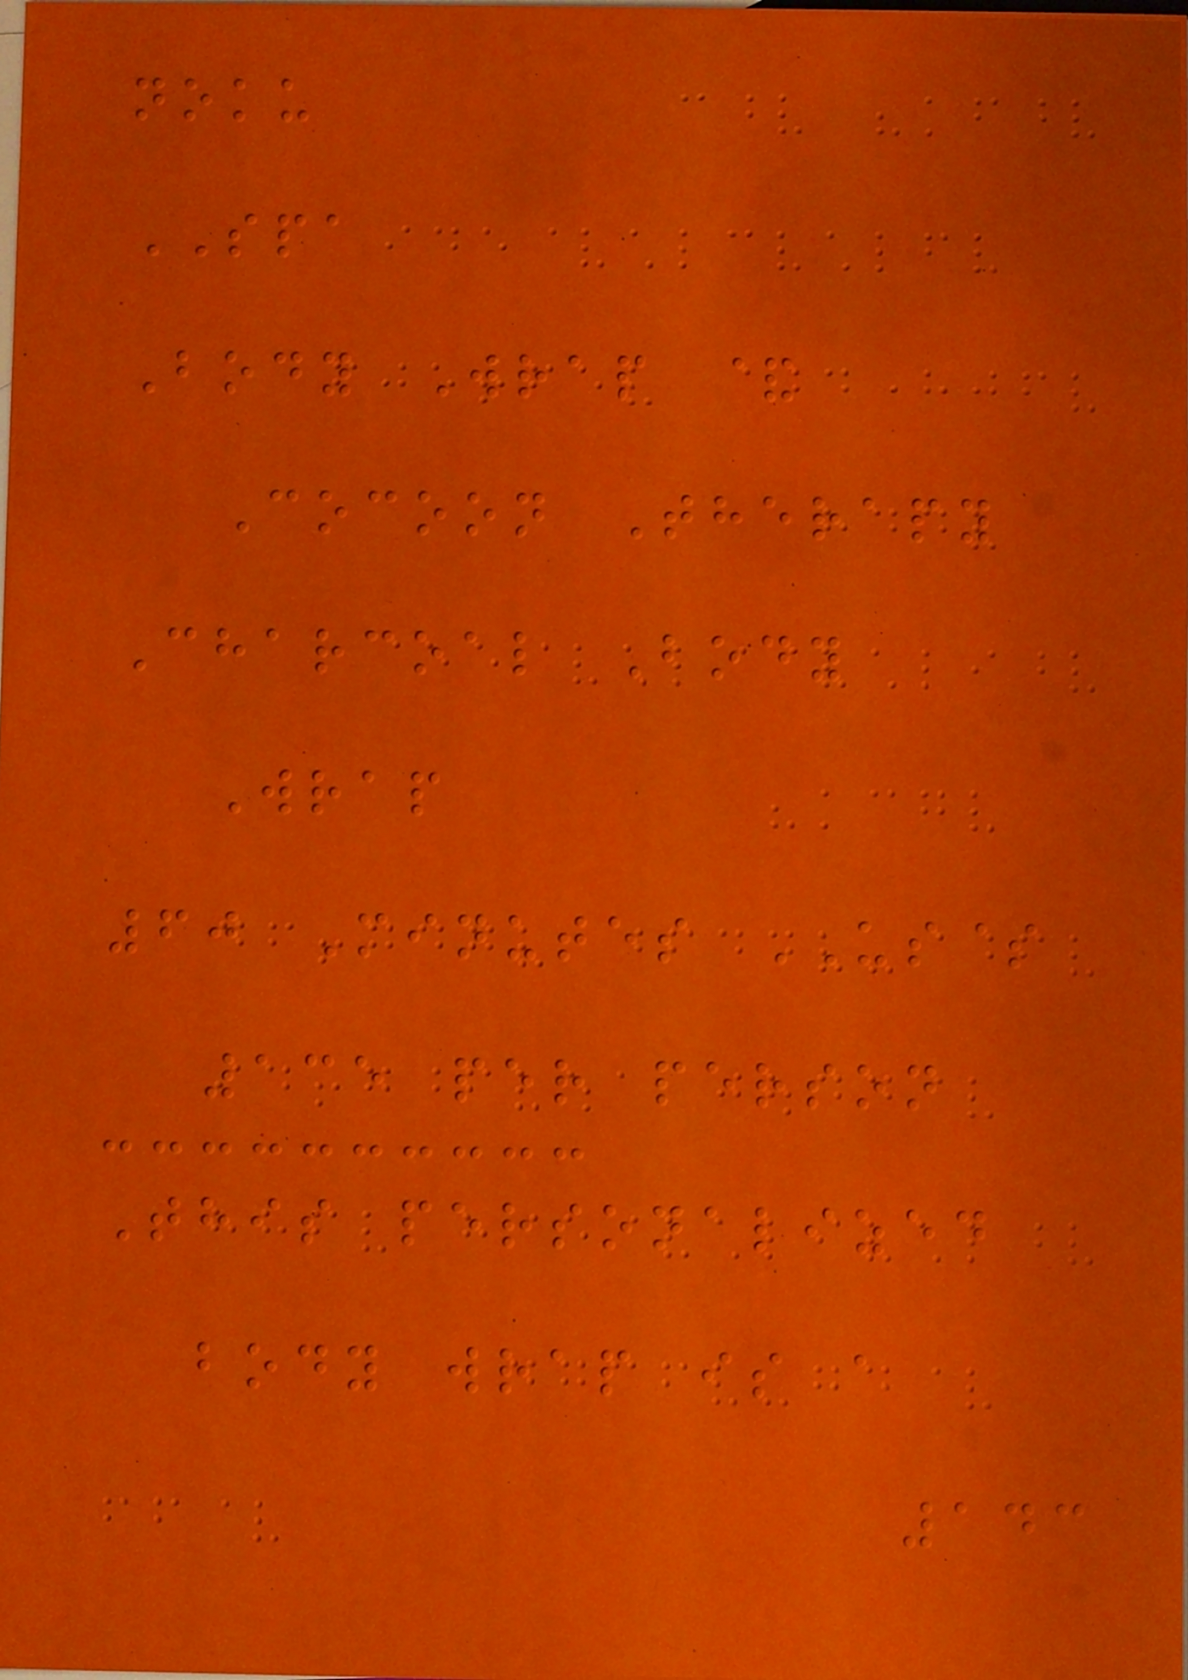noku
SPA
Body Wrap &
Cocoon Therapy
Charcoal Body
Wrap
60 Minutes US$
135 per person
This personalized
body wrap is a
143
